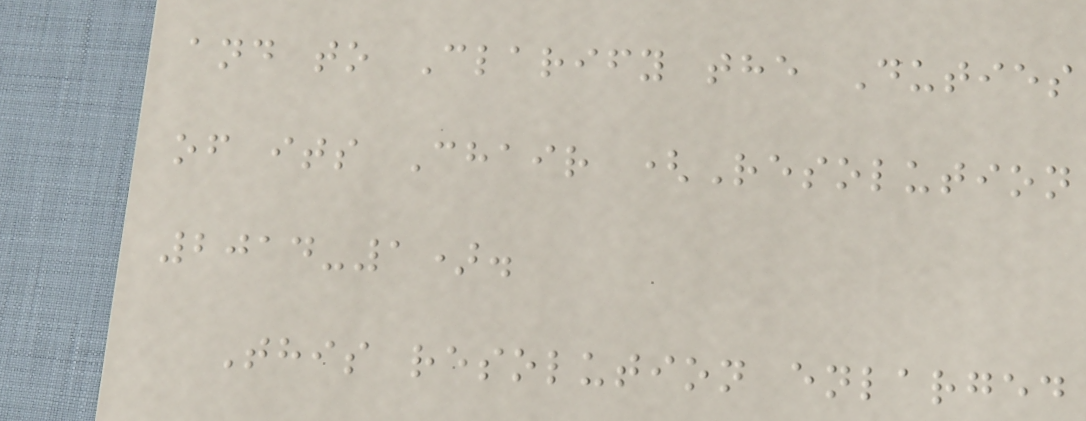and to Clarify the Duties
of its Chair (Resolution
2014-1).
This resolution enlarged
